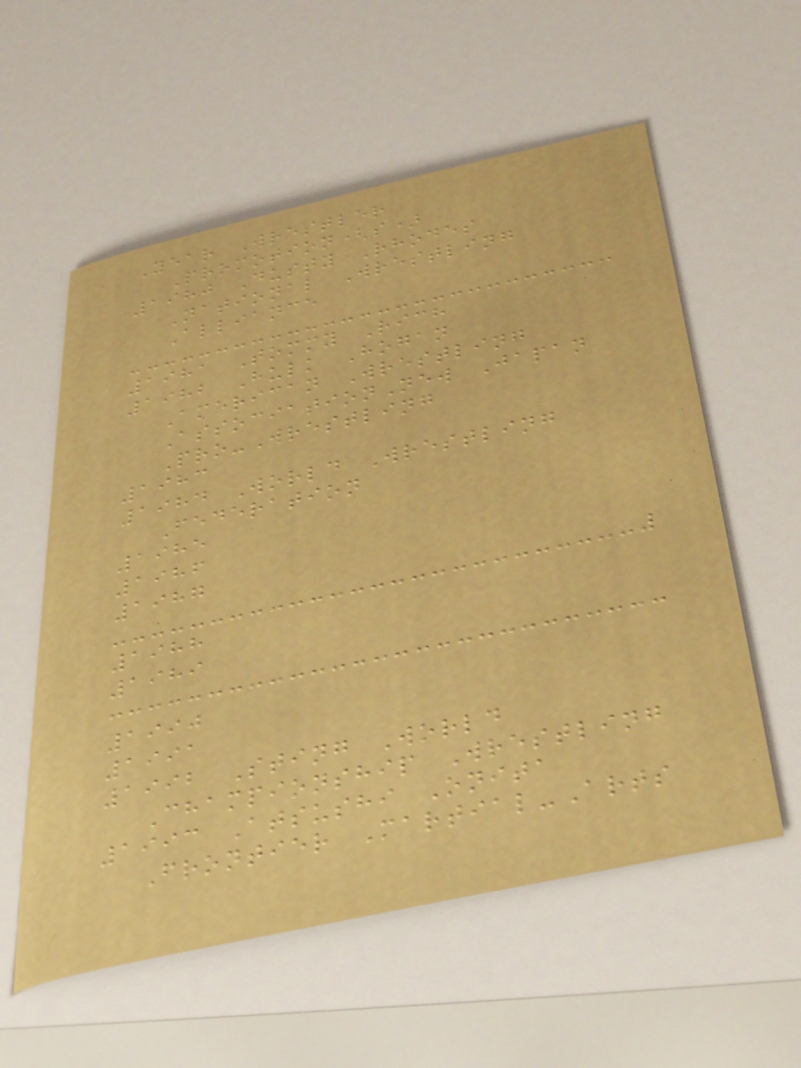Year Wrestler
Promotion(s)
1980 Dusty Rhodes
National Wrestling
Alliance
1981 Tommy Rich
1982 Hulk Hogan
American Wrestling
AssociationNew Japan
Pro-Wrestling
1983
1984 World Wrestling
Federation
1985
1986
1987
1988
1989
1990
1991
1992 Sting World
Championship Wrestling
1993 Atsushi Onita
Frontier Martial-Arts
